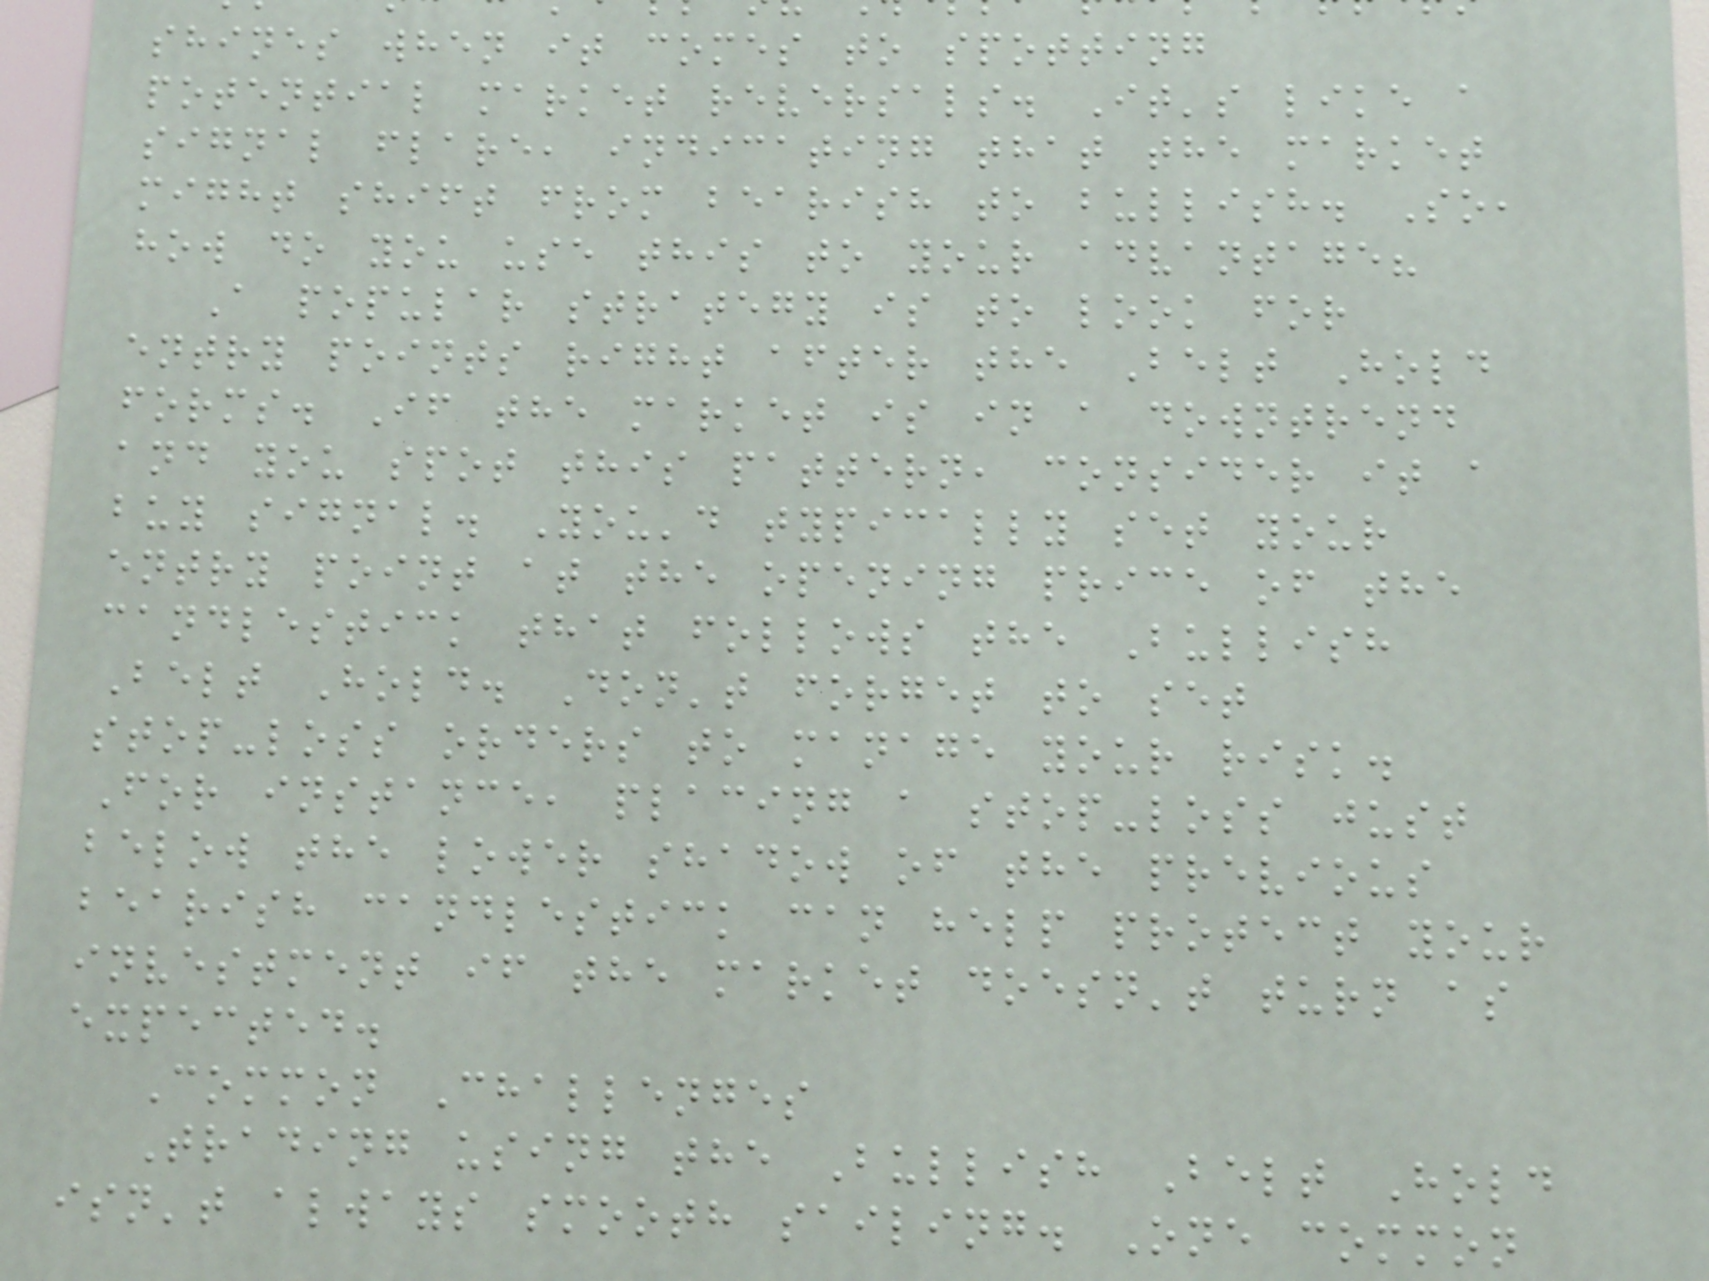shines when it comes to spotting
potential market reversals. It's like a
signal flare, indicating that the market
might shift from bearish to bullish. So,
how do you use this to your advantage?
A popular strategy is to look for
entry points right after the Belt Hold
forms. If the market is in a downtrend
and you spot this pattern, consider it a
buy signal. You'd typically set your
entry point at the opening price of the
candlestick that follows the Bullish
Belt Hold. Don't forget to set
stop-loss orders to manage your risk.
For instance, placing a stop-loss just
below the lower shadow of the previous
bearish candlestick can help protect your
investment if the market doesn't turn as
expected.
Common Challenges
Trading using the Bullish Belt Hold
isn't always smooth sailing. One common
